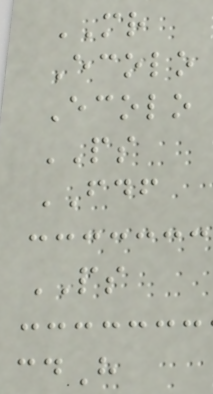MR
Ecolo
Ecolo
PS
FDF
PS
cdH
